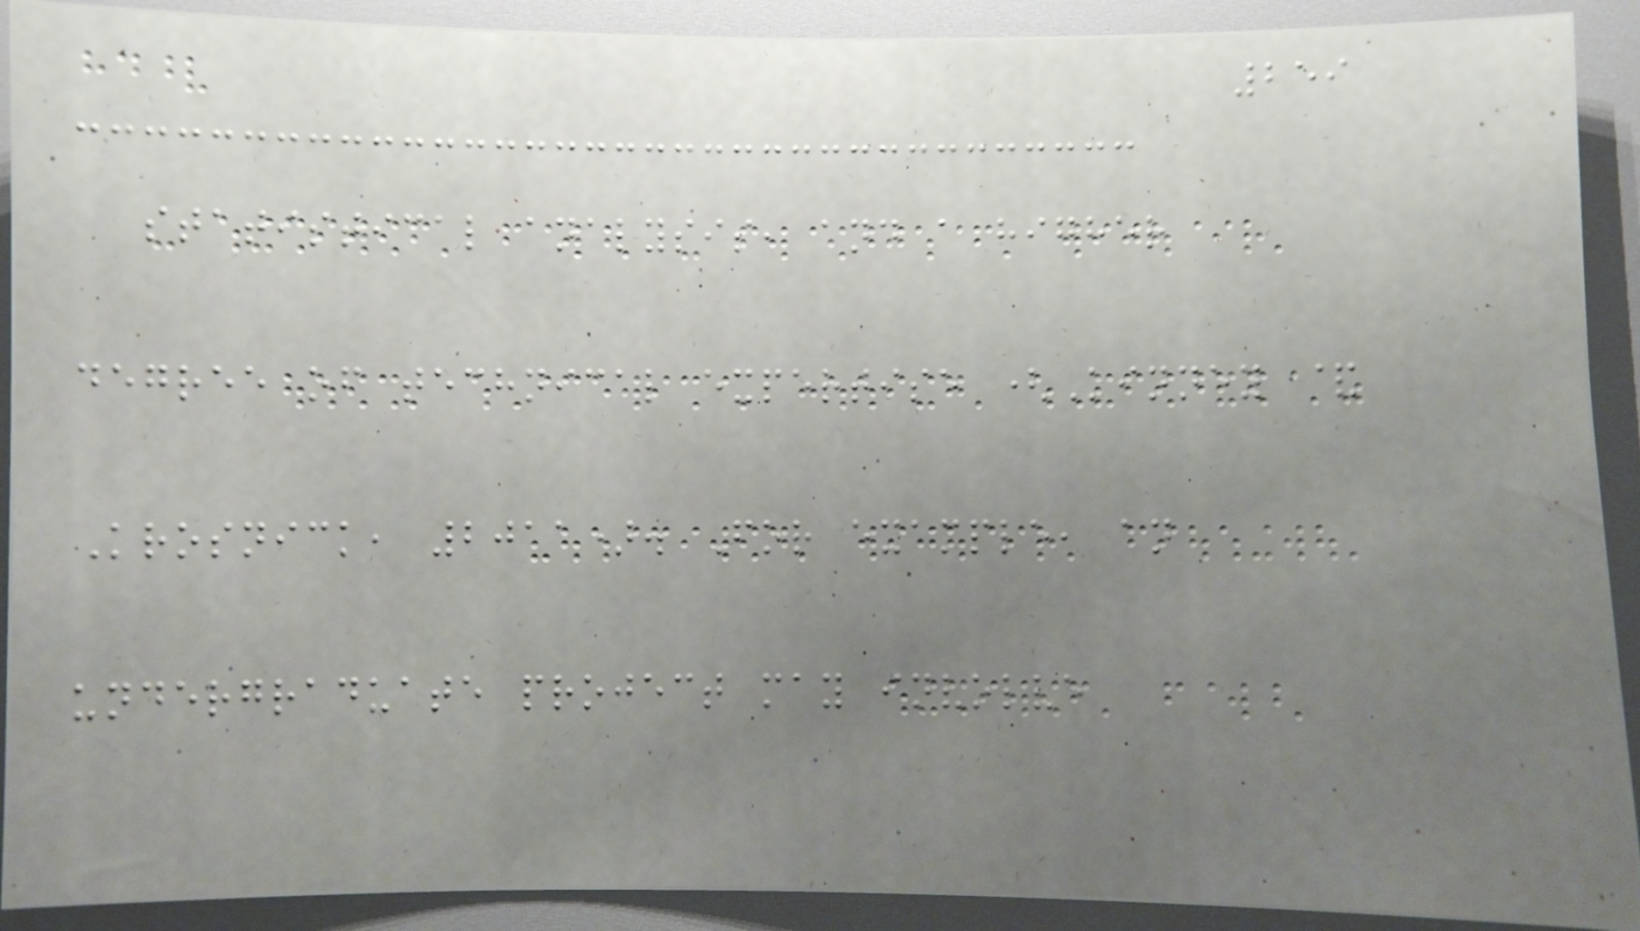259
statistical analysis, and a higher
degree of technical expertise (Kinney &
Krosnick, 2011). For example, an
undergraduate project may involve
